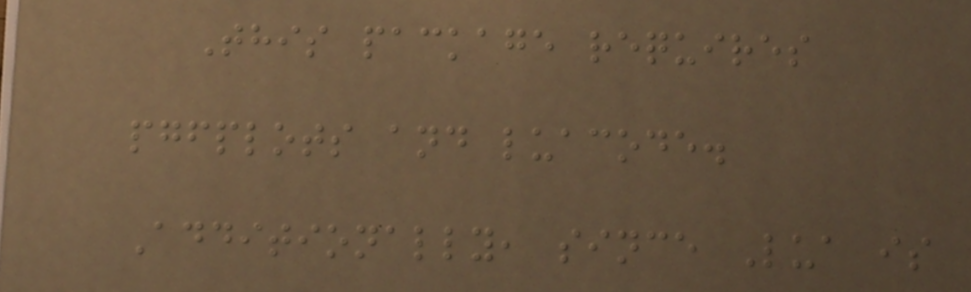This package requires
pgfplots and luacode.
Additionally, since Lua is
